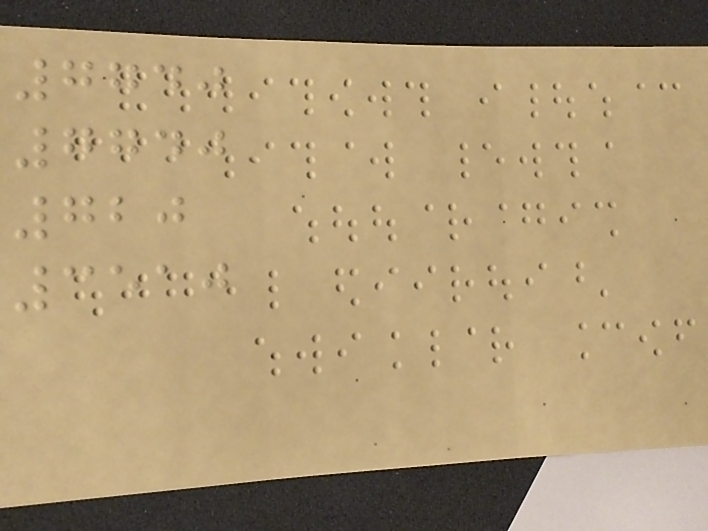7740
7740
720
3510
